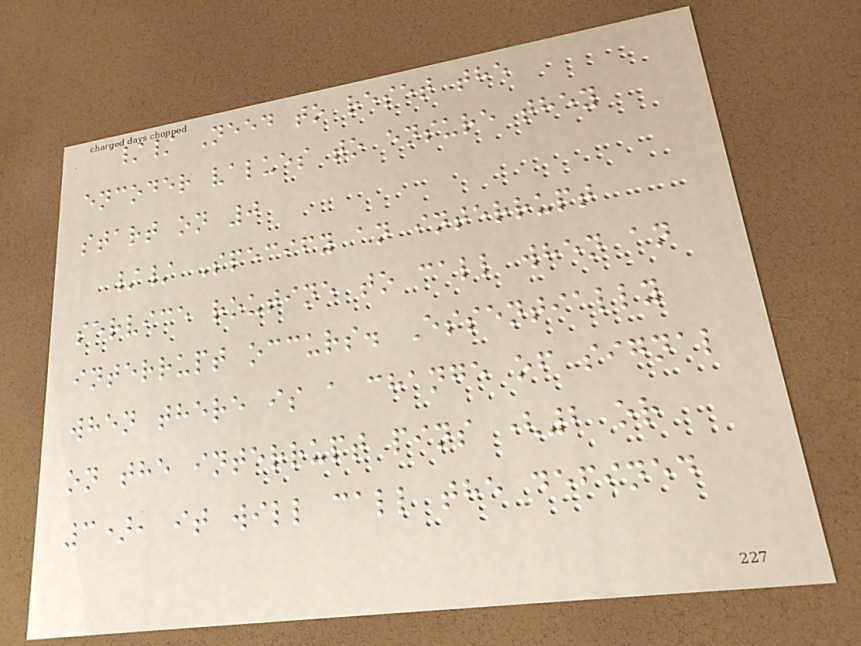// Need to reset the
encoder values to ensure they
start on 0
// Specify an interrupt
service routine to call when an
interrupt occurs. Essentially
when there is a change of signal
on the interrupt pins (2 or
3), it will call the defined
